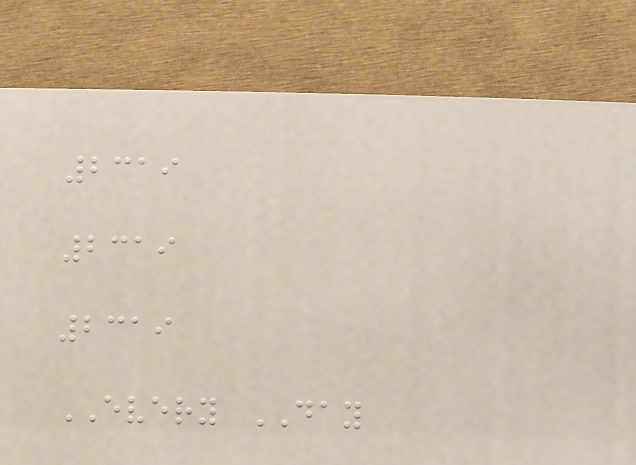2319
2319
2319
EVERY DAY
